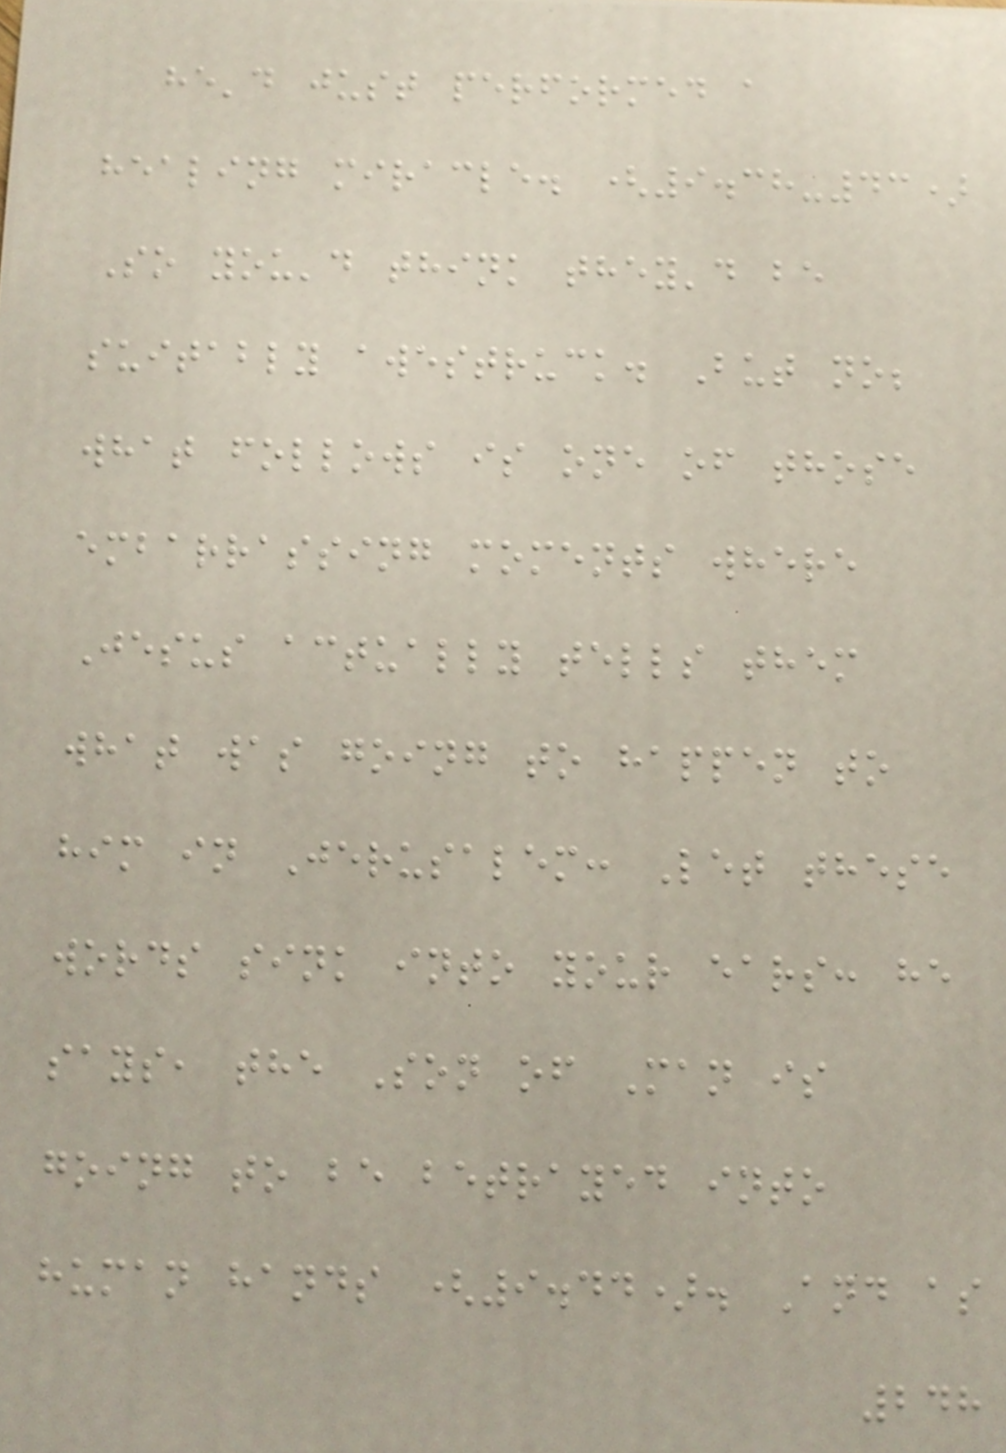he'd just performed a
healing miracle. (9.38-43)
So you'd think they'd be
suitably awestruck. But no;
what follows is one of those
embarrassing moments where
Jesus actually tells them
what was going to happen to
him in Jerusalem: Let these
words sink into your ears: he
says, the Son of Man is
going to be betrayed into
human hands (9.44). And as
248
